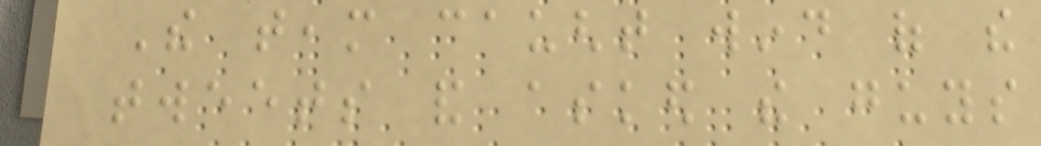The team caught wind of the
tweets and asked the guys
